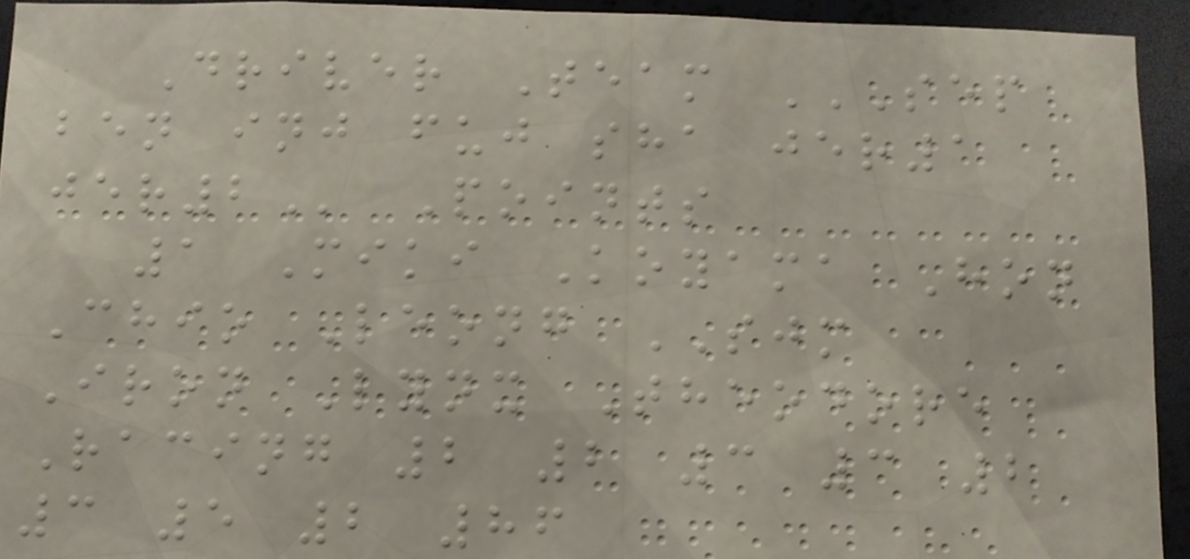Driver Team SEP
BEN INJ FUJ SHA JER1
JER2 Points
1 Miki Koyama Hon
Chio Leong SJM
Iron Lynx Theodore
Racing 2 2 3 3 2
3 5 2 86
